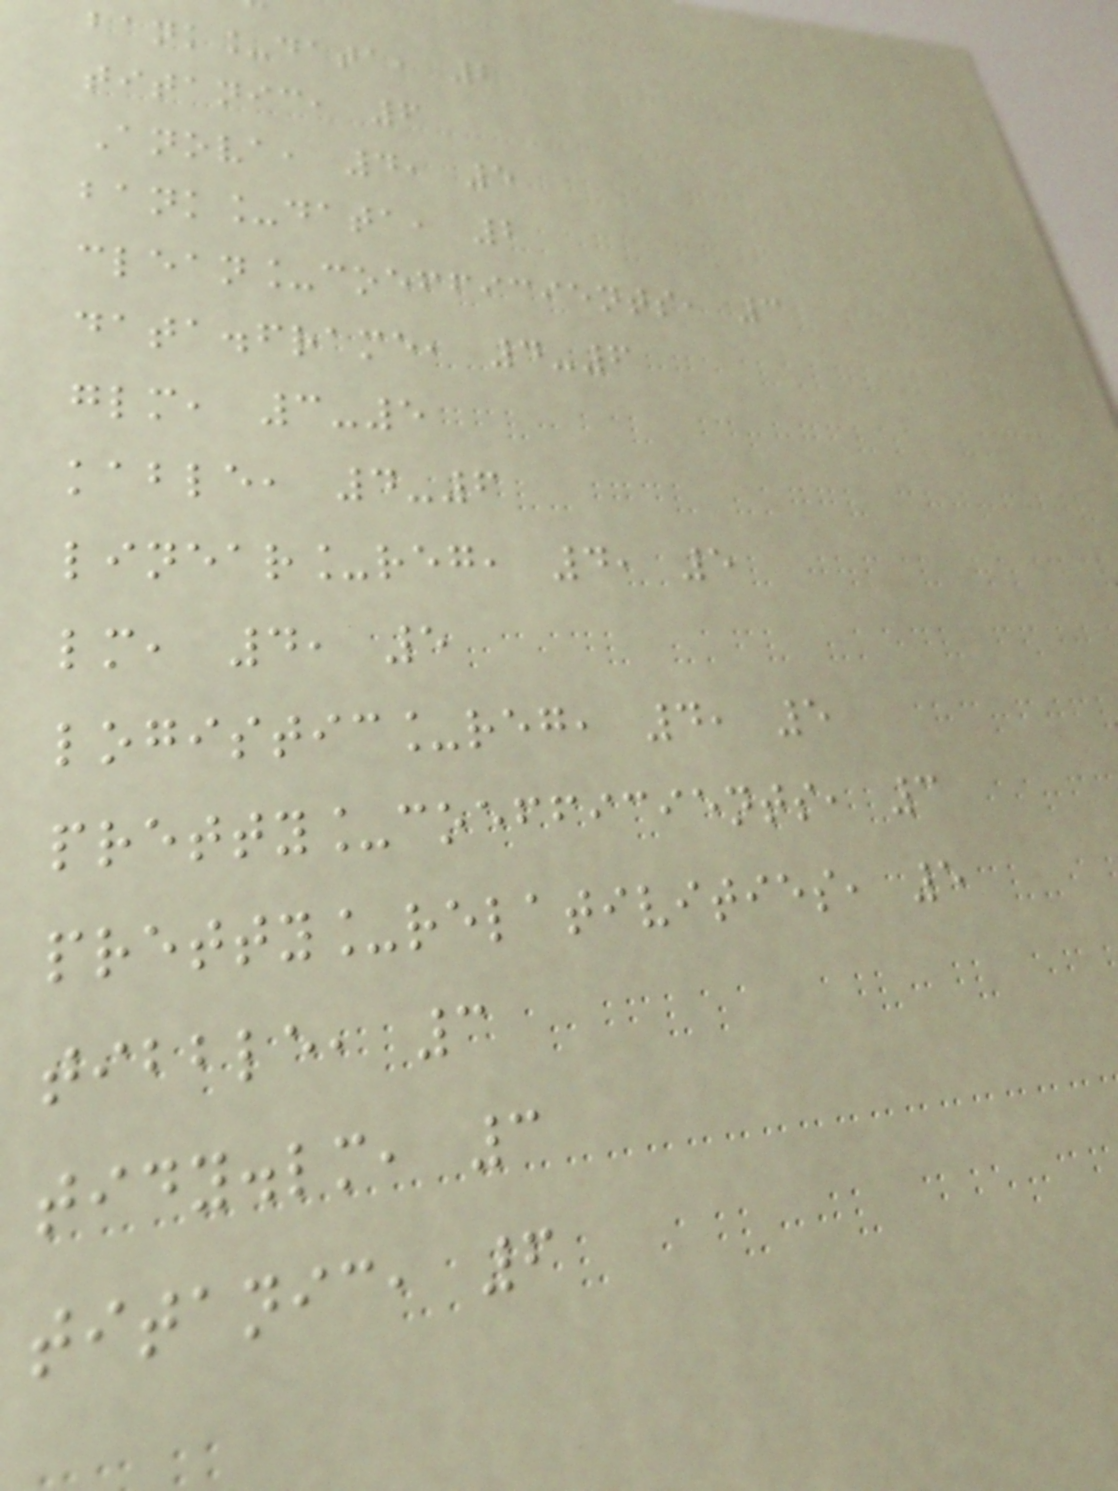bank_data, 2
titanic, 6
Anova, 4, 5
bank_data, 2
clean_coefficients, 3
data.frame, 4-6
glm, 3-5
kable, 4-6
linear_reg, 4, 5
lm, 4, 5
logistic_reg, 4, 5
pretty_coefficients, 3
pretty_relativities, 5
tibble, 3
tidy.lm, 3
titanic, 6
